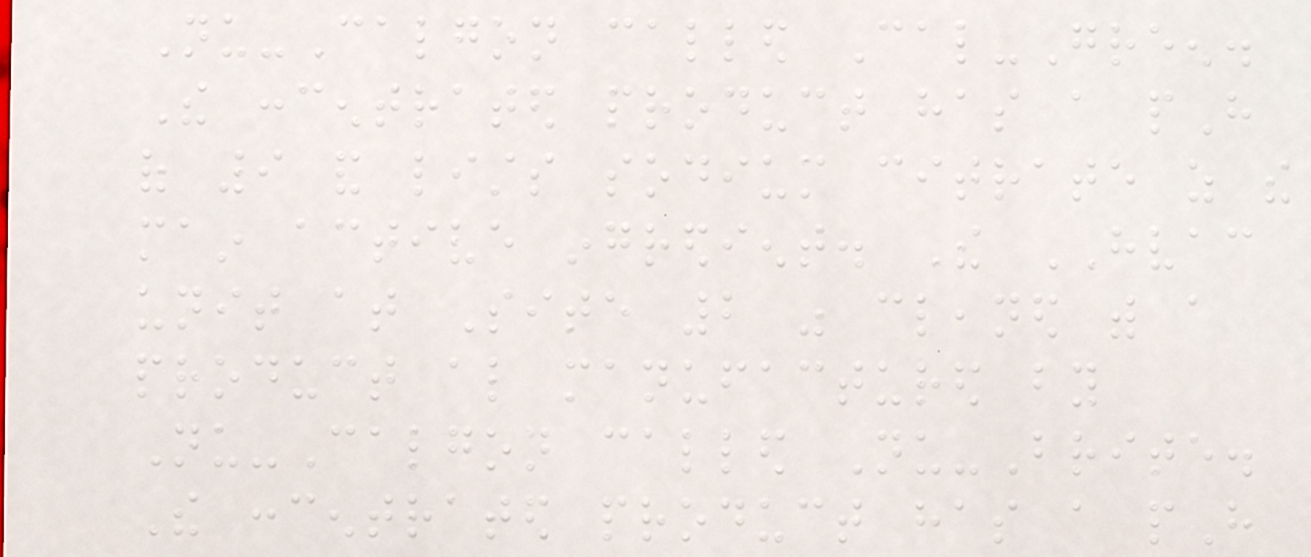Nu-Calgon called Cal-Green.
The concentrated product has a pH
of 9 and lists sodium citrate as the
main active ingredient. The HVAC
unit at Site 2 was cleaned with a
product also manufactured by
Nu-Calgon called Nu-Brite.
The concentrated product has a pH
